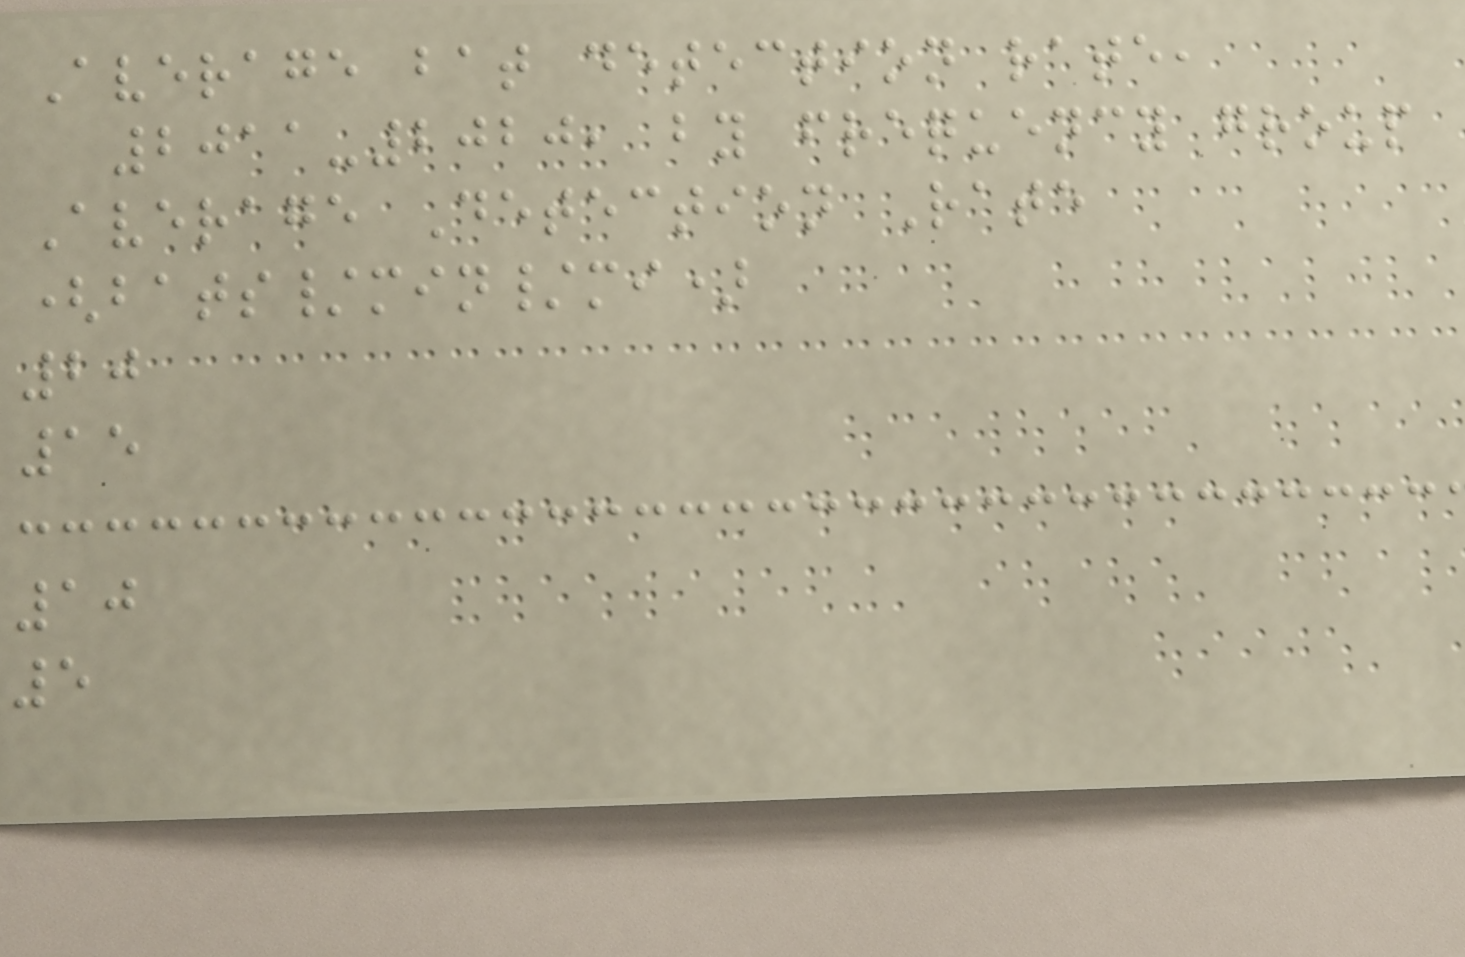Average bat detection rate,
2011-2020, by frequency group
Average Detection Rate
(bats/min/mi)
20
15
10
5
